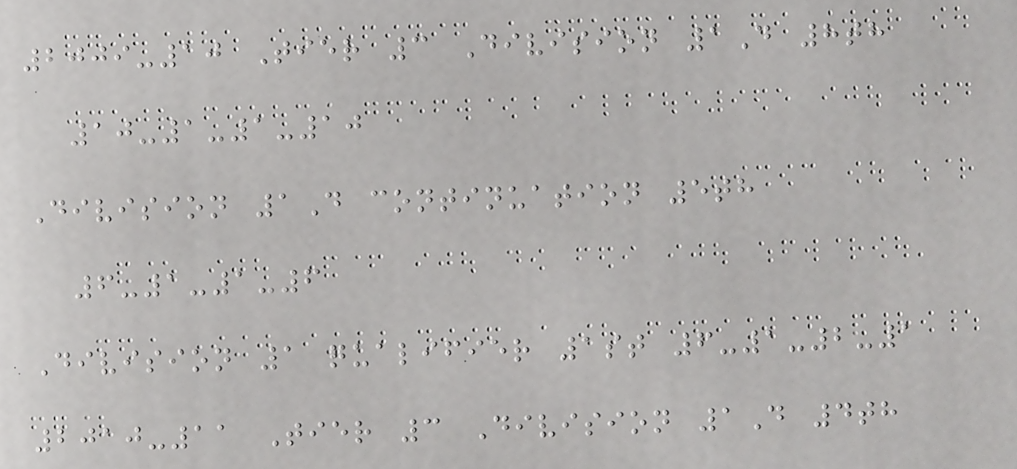2009-10 Tier 3 Division 1D 8th
10-1-1-10
Division 1D continuation 5th
6-1-1-6
Division 1 qualifier 1st 6-1-2-1
2010-11 Tier 3 Division 1D 4th
